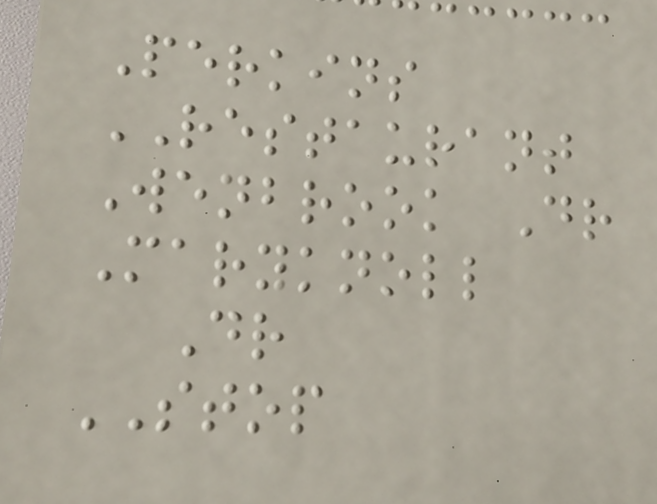Perkins
RESTAURANT
Wenbrook Dr
Maryknoll
Dr
STOP
